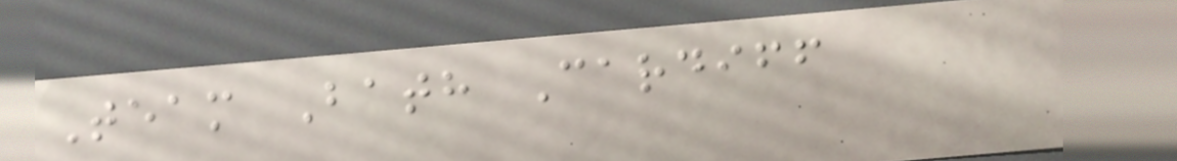Team Bath Cardiff
